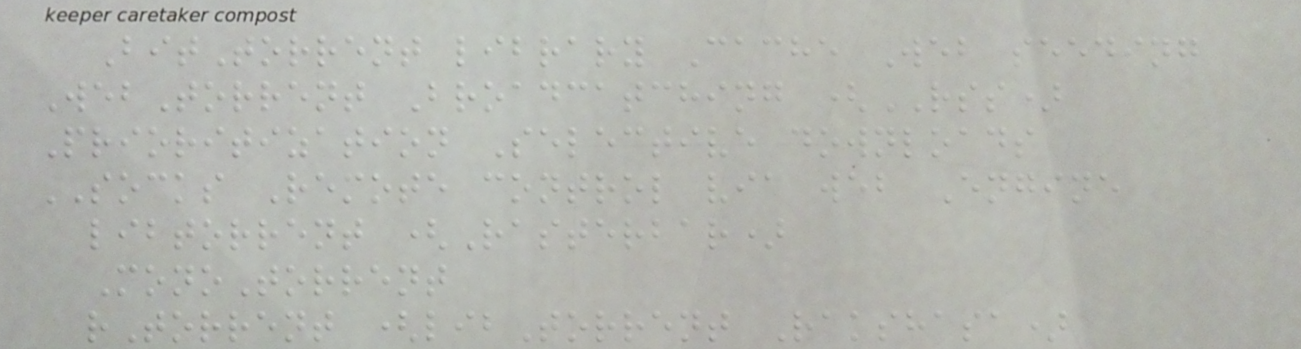BitTorrent library Cache Web seeding
WebTorrent Broadcatching (RSS)
Prioritization Selective downloads
SOCKS Remote control via web Engine
libtorrent (Rasterbar)
MonoTorrent
rTorrent (libTorrent Rakshasa)
